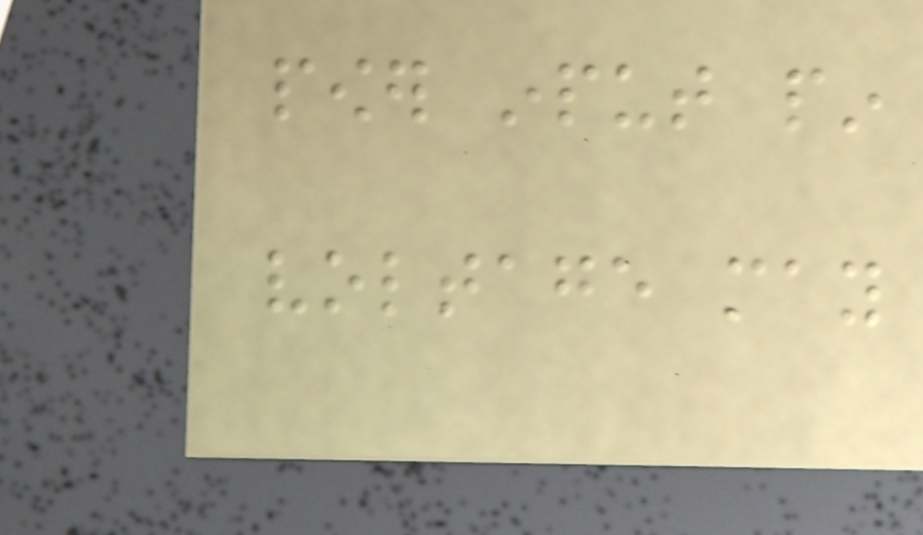power input pin
voltage may
